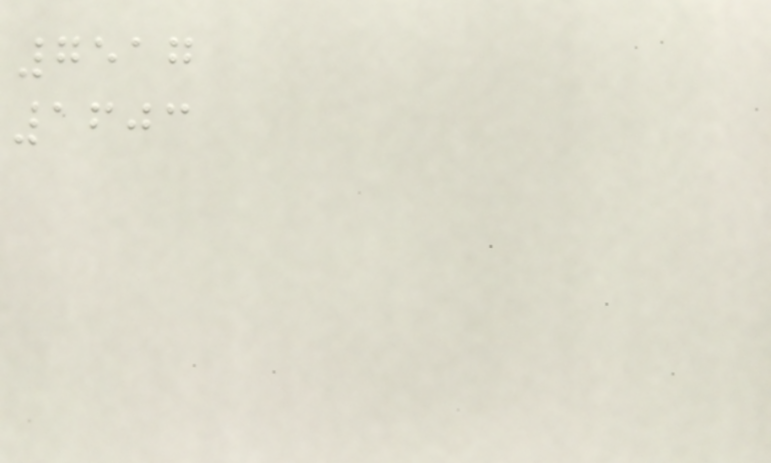7517
1603
